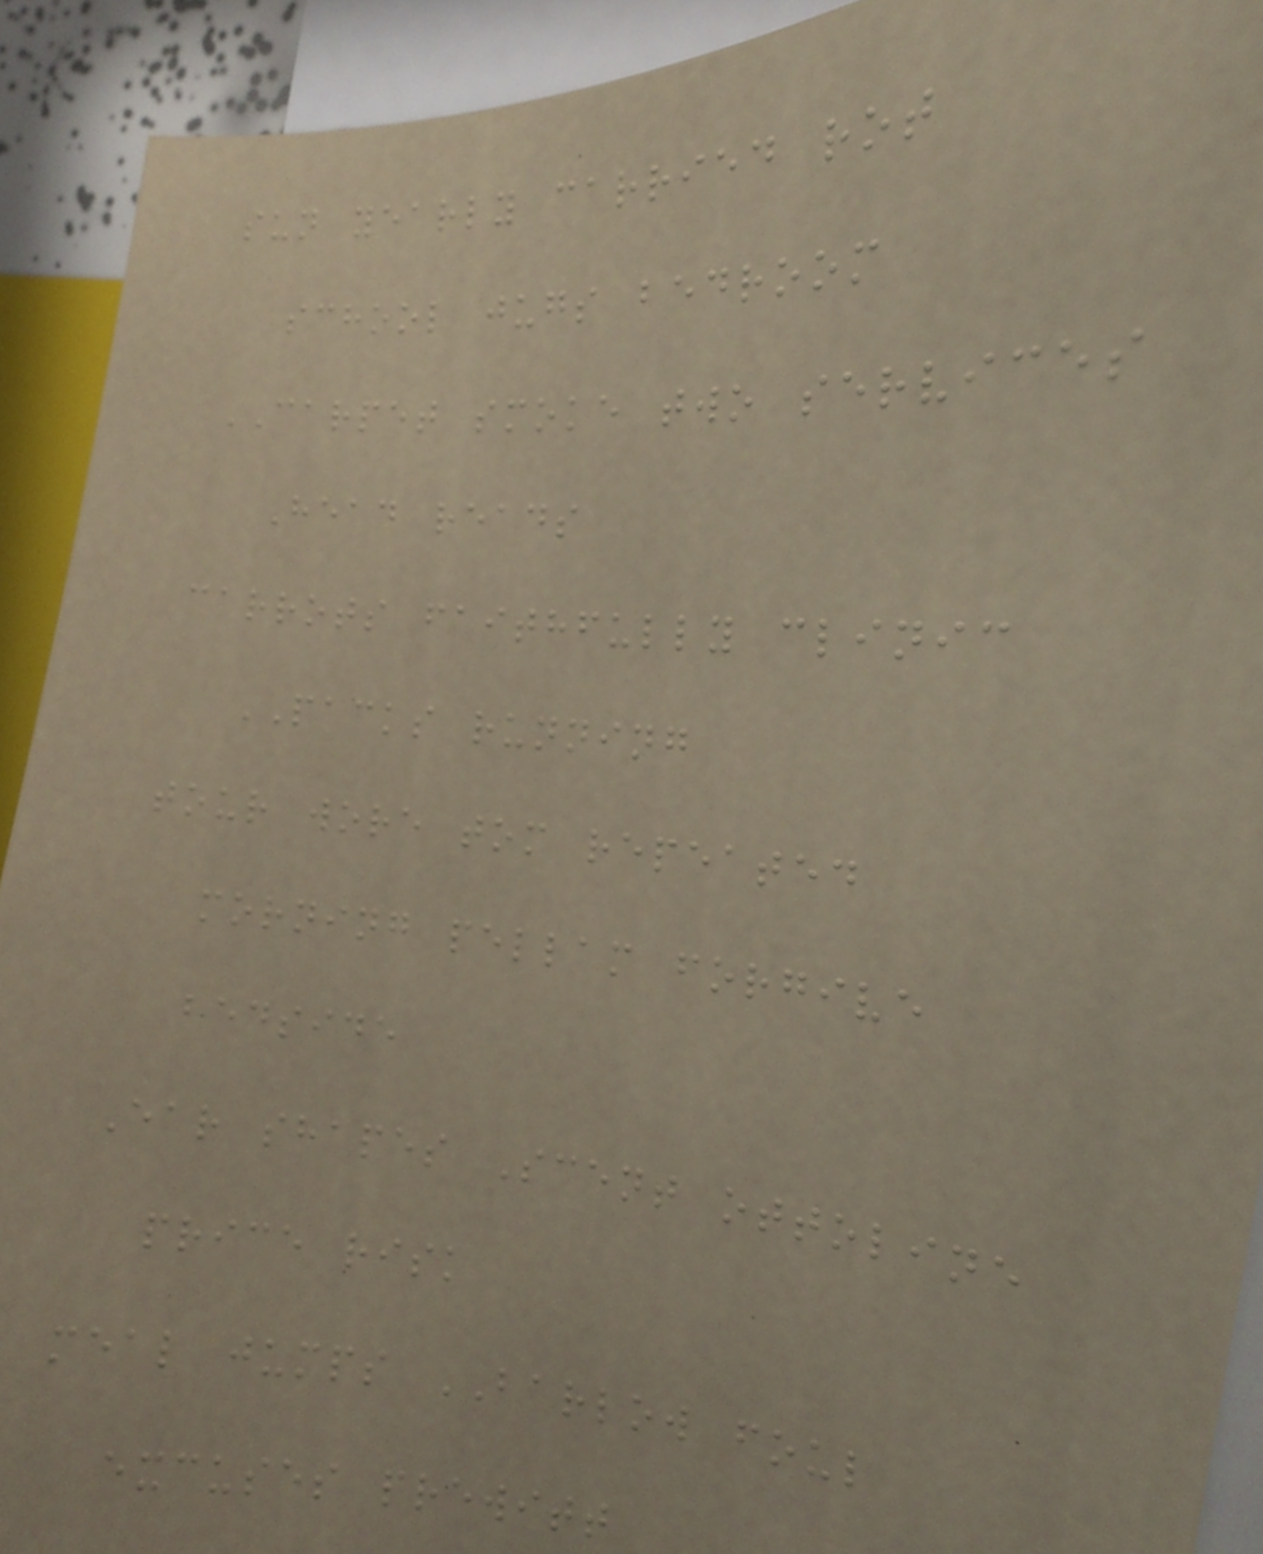sun yearly carried rot
school jugs bedroom
CARPET smoke two services
Head reads
carrots faithfully clinic
PACKS running
tour wore tom repeated
morning pellam forgive
bedside
Ear shapes Scent ottoline
price risk
meal jumps BARLOW foul
excuses prewitt
